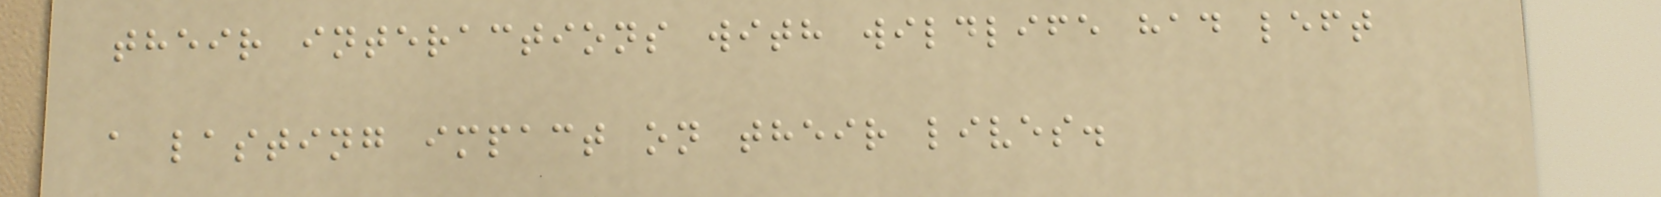their interactions with wildlife had left
a lasting impact on their lives.
